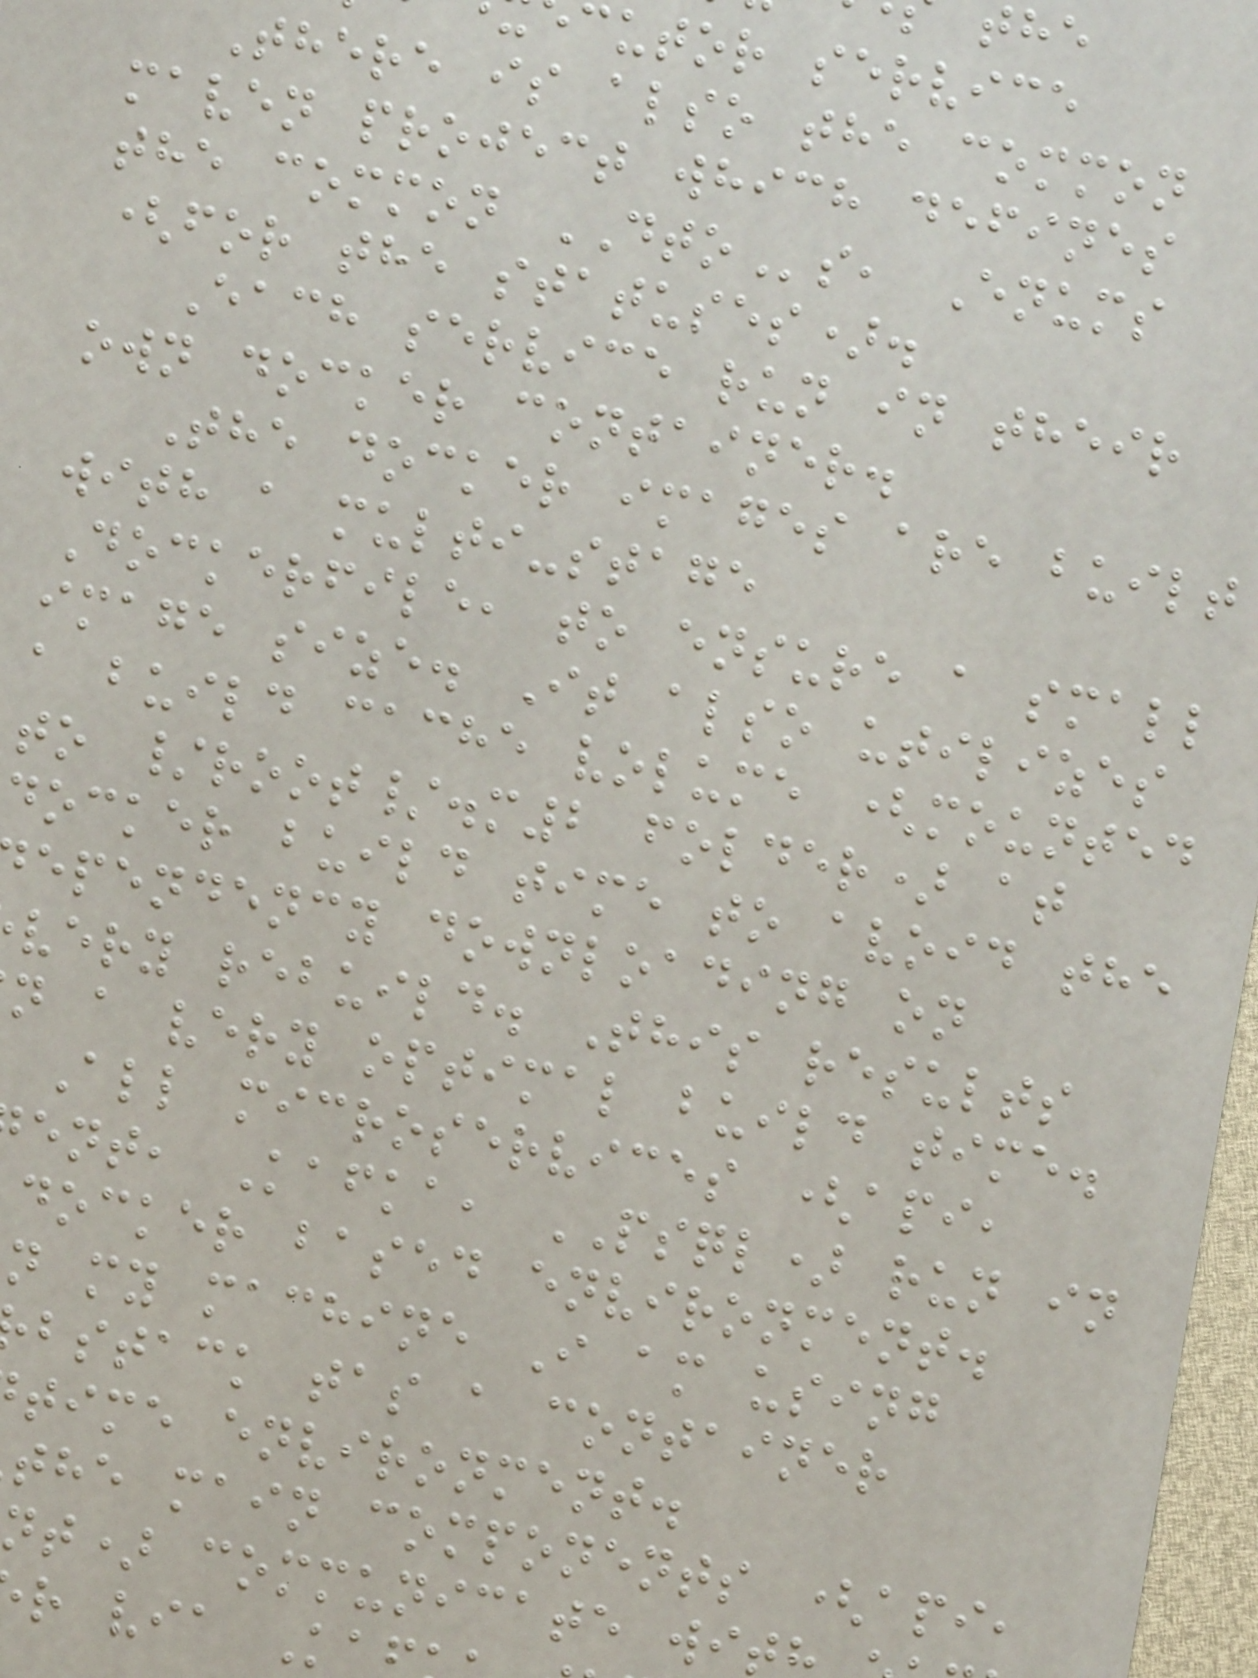cutor service
There is also the common
maven project which defines
the common DTOs, Enums
(for the statuses).
Each service run in their
own docker container.
The docker images are built
with a multi-stage
Dockerfile, to ensure a small
image size. It also utilizes
a build cache volume (mounted
to /root/.m2 folder) at
docker build time to avoid the
ependency downloading on
very rebuild. This results
n a very optimal build time.
All microservices (api,
ent, Kafka, PSQL) run in
docker based environment.
n my machine I am using
bstack tas a container
time environment.
the main components (api,
nt) communicate wi
r via Ka
